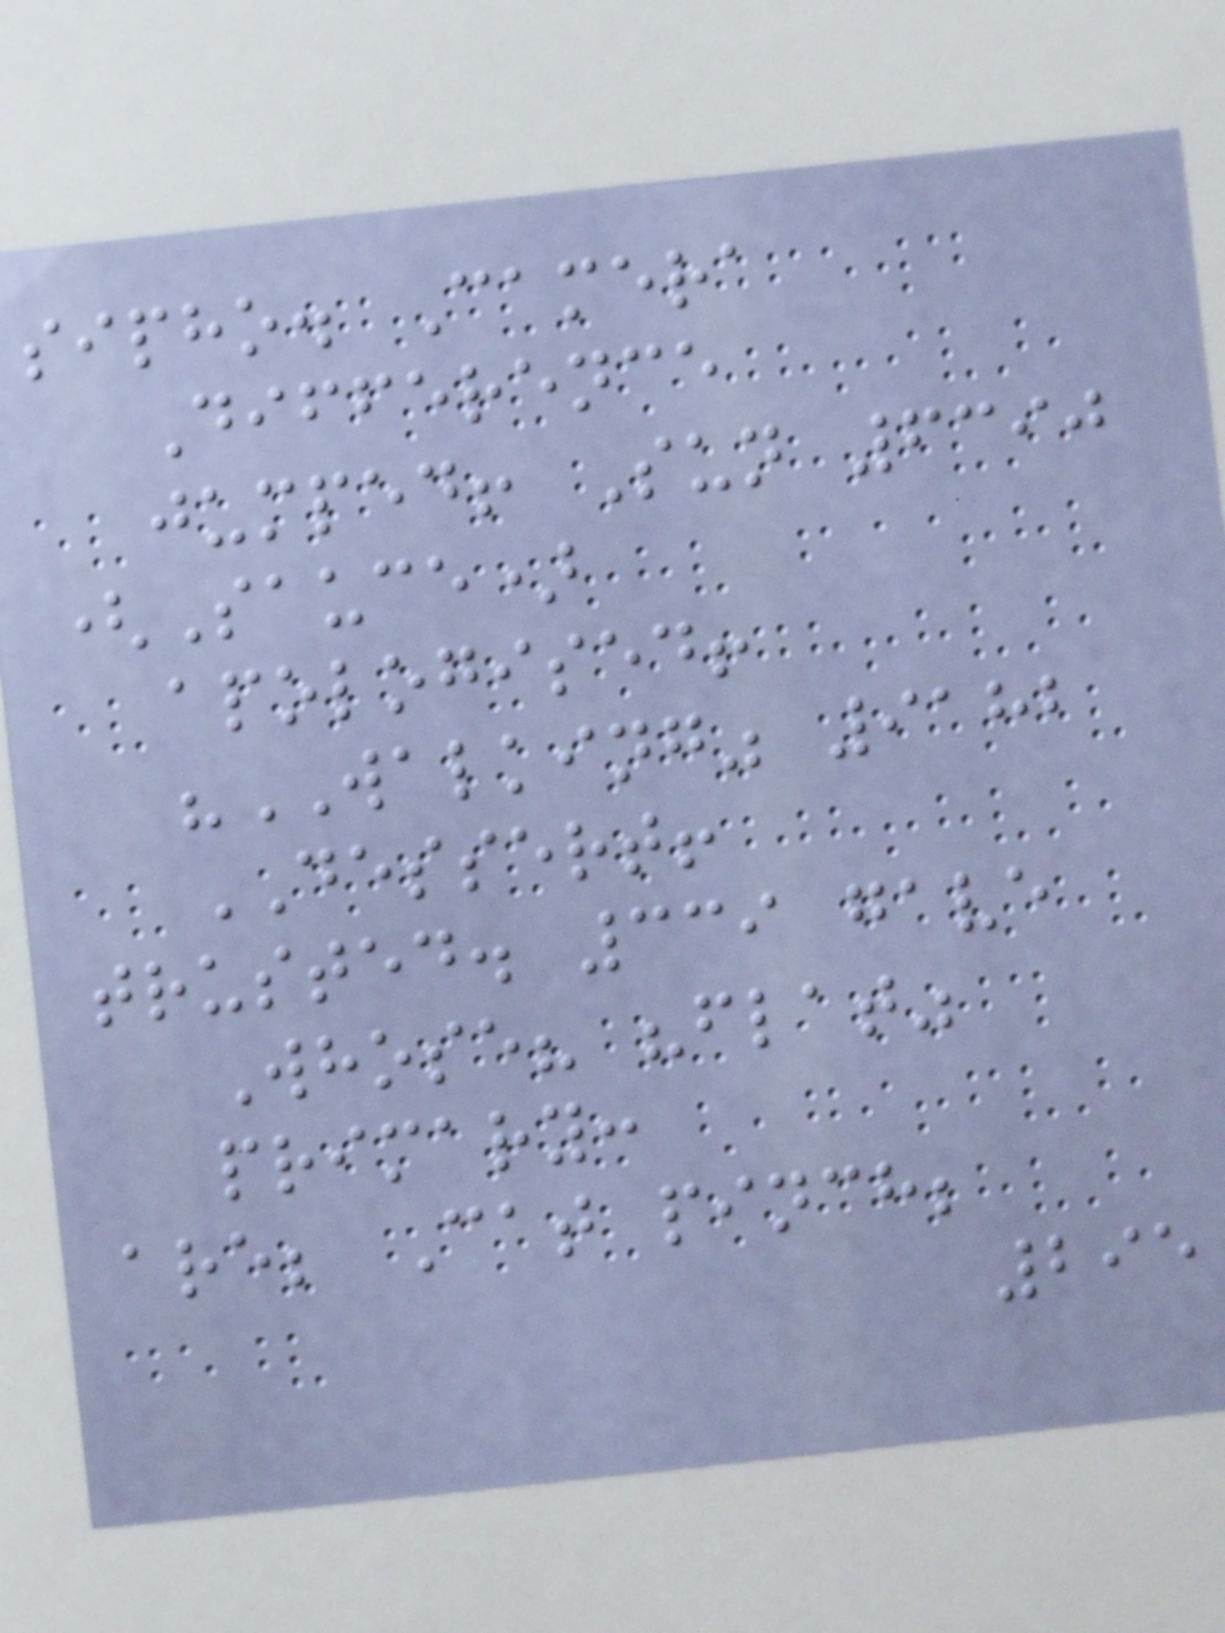sipho. Camera
Difference
jumped! Sun 6390
(Sauce)
apologised!
"WALKING" 9182
DESSERT!
trusted. 339 gave
Whose? "flat"
primary:
are; Cat pinch;
295
